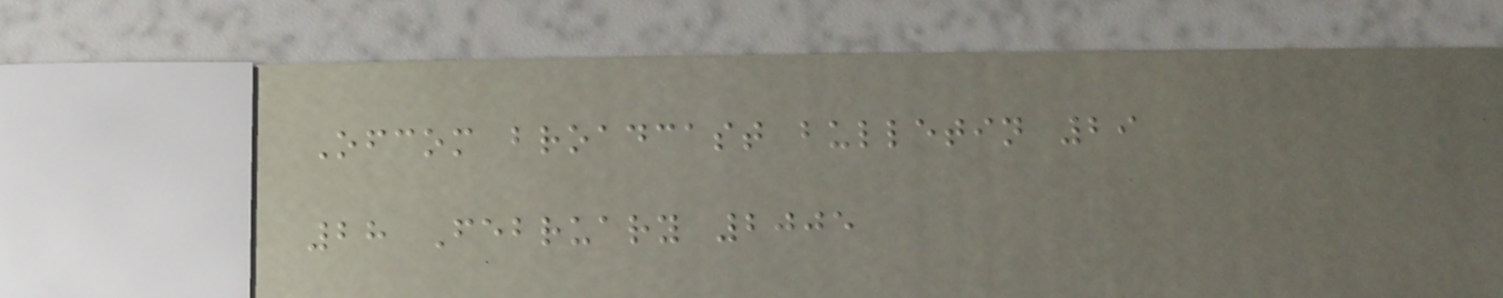Ofcom broadcast bulletin 29
28 February 2005
